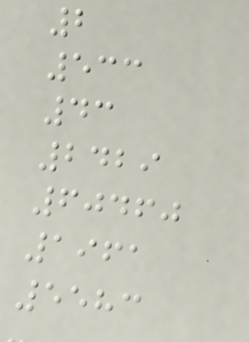2
533
43
2429
60460
1961
5583
